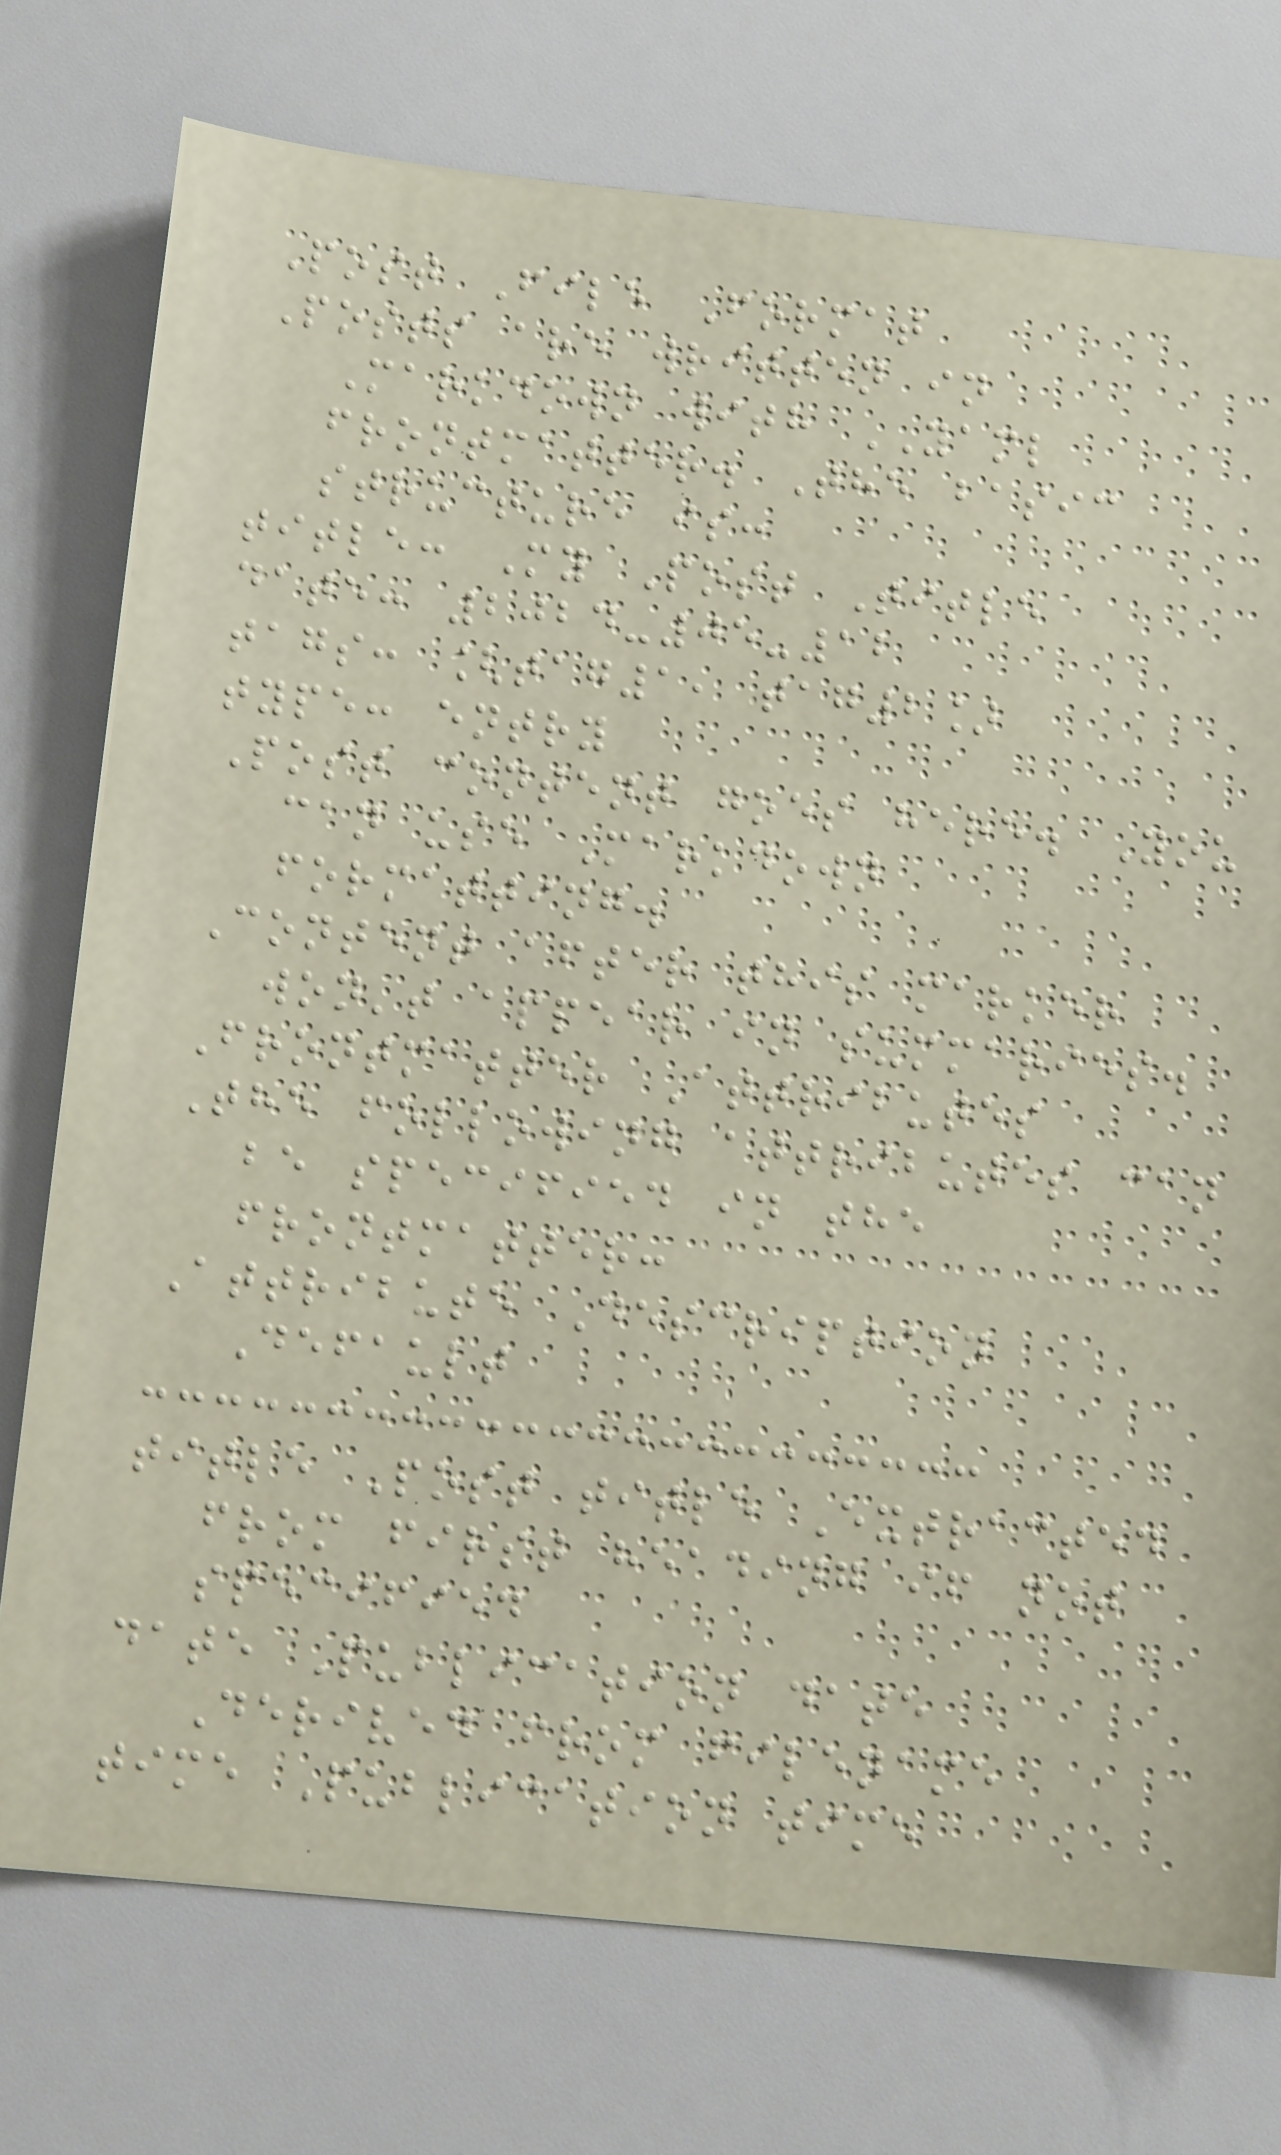Post File Format
Posts are written in
Markdown with YAML
frontmatter. The basic
structure is:
title: My Post Title
date: 2024-05-12
tags: [tag1, tag2]
type: entry
Post content goes here. You
can use Markdown
formatting.
Content after this marker
won't appear in summaries.
Frontmatter Attributes
The following attributes can
be specified in the
frontmatter:
Attribute Description
Default
title Post title Extracted
from first heading if not
specified
date Publication date
Derived from filename
time Publication time
